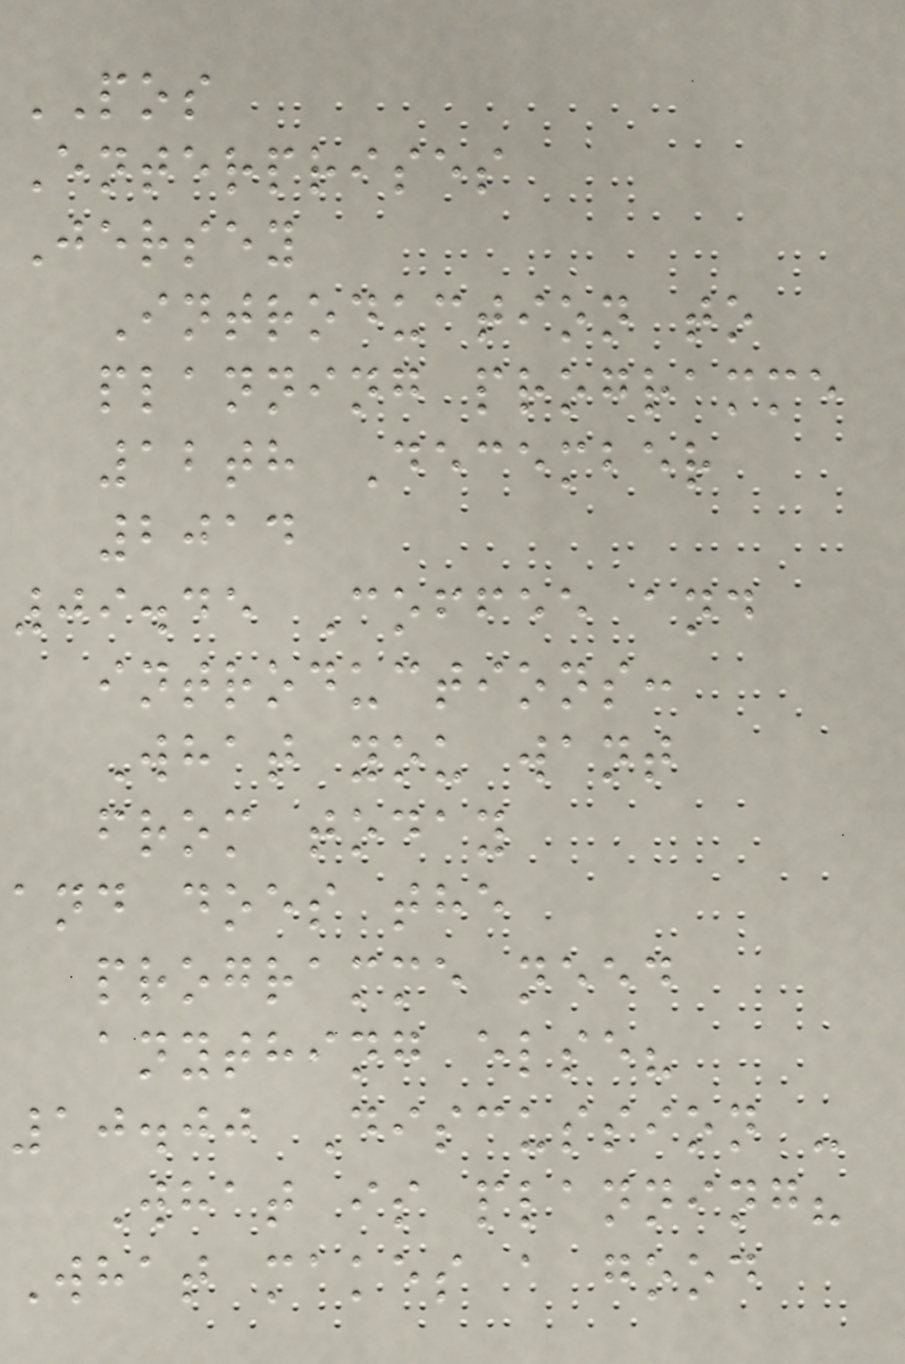POS
Enterprises
Jersey
Introduction to
planning programme
12th December
2014
09.45 Coffee and
introductions:
What you want
from today
and does the
programme need
anything else?
10.00 Discussion -
What is planning?
What makes a good
